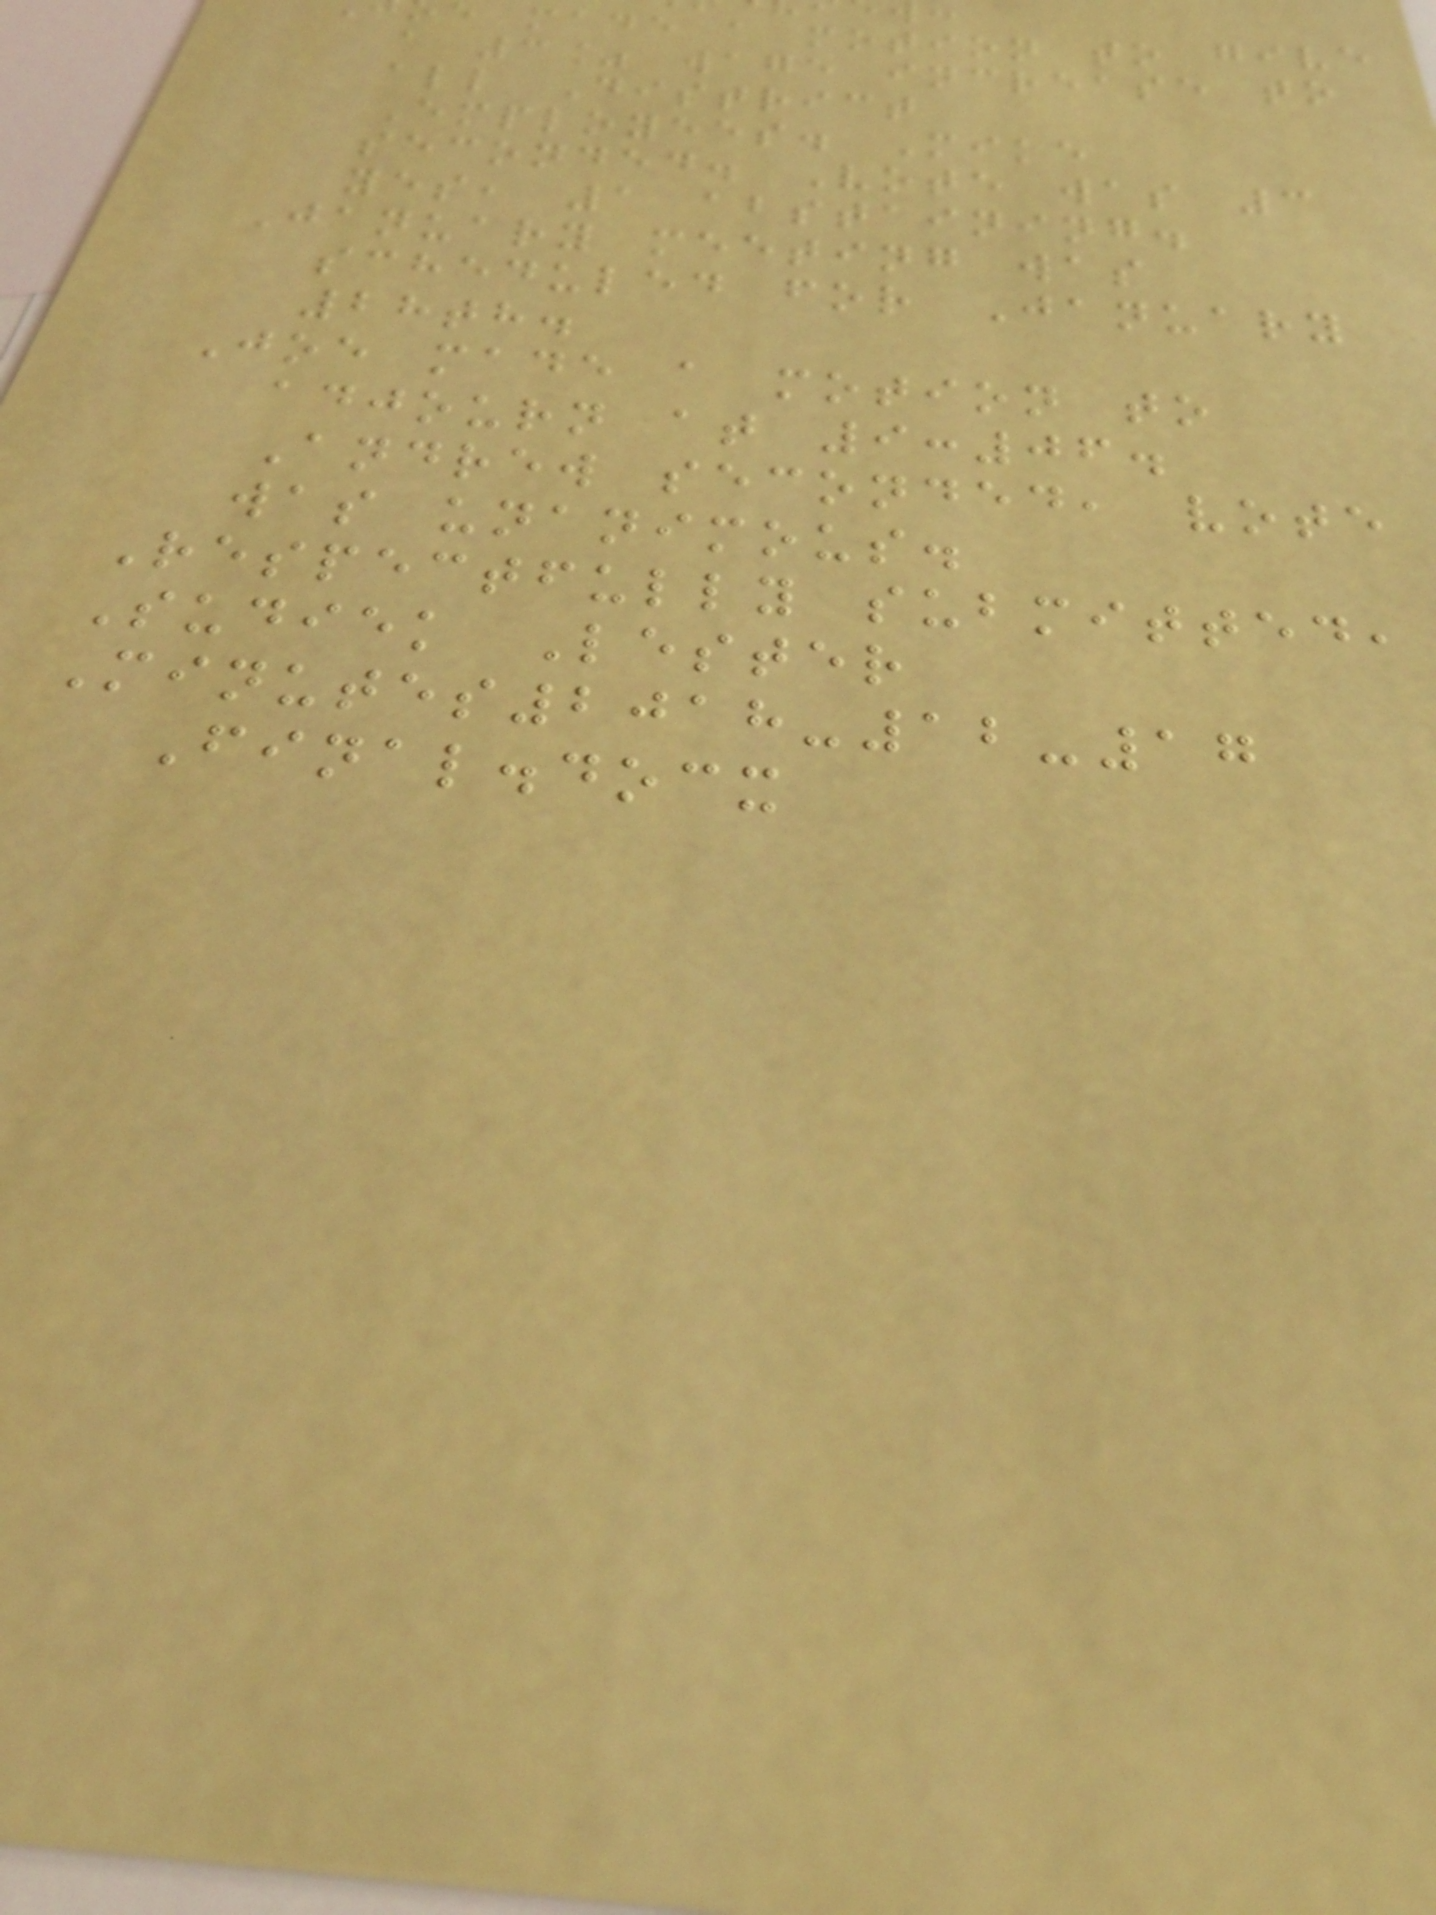made a motion to give
a 3% wage increase to
all District
Employees. Mike
seconded. Vote was 3
yes, 1 abstaining.
January meeting was
scheduled for January
28th.
Joe made a motion to
adjourn at 9:06.
Andrew seconded, vote
was unanimous.
Respectfully submitted,
Sudiek Lester
Minutes2018-12-17
Final.docx
